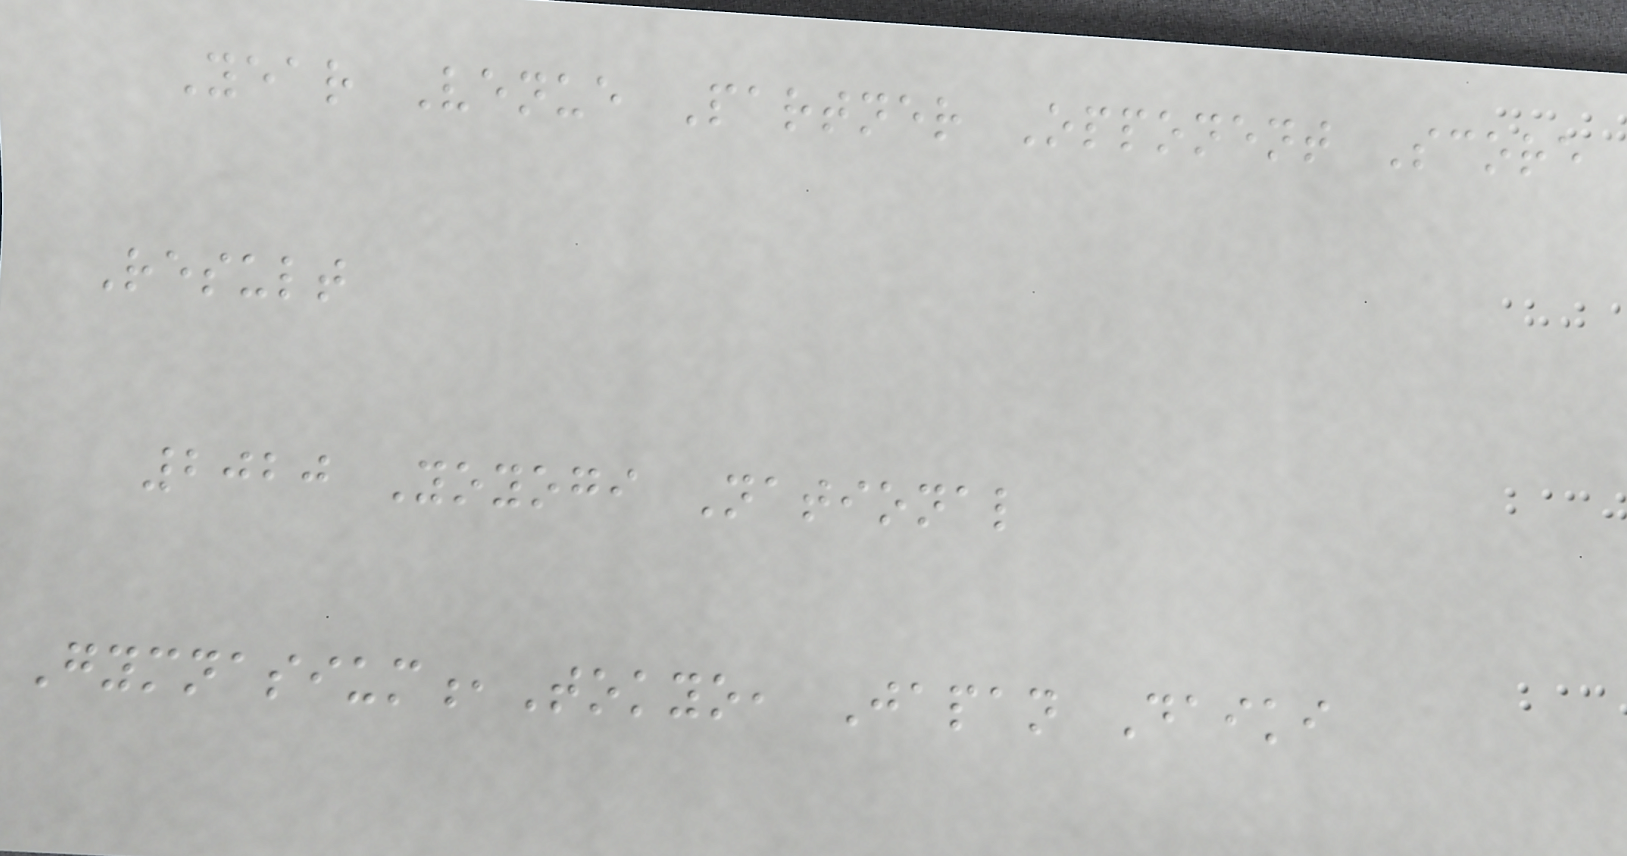Year Venue Partner Opponent Score
Result
2020 Yoyogi National
Gymnasium,Tokyo, Japan Daiki
